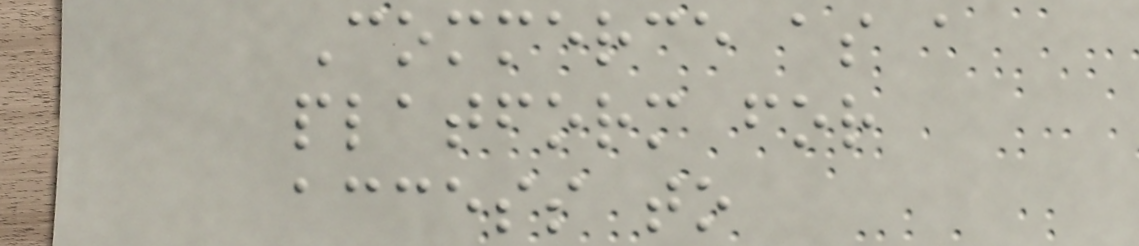Commerce as a
platform for
access to
